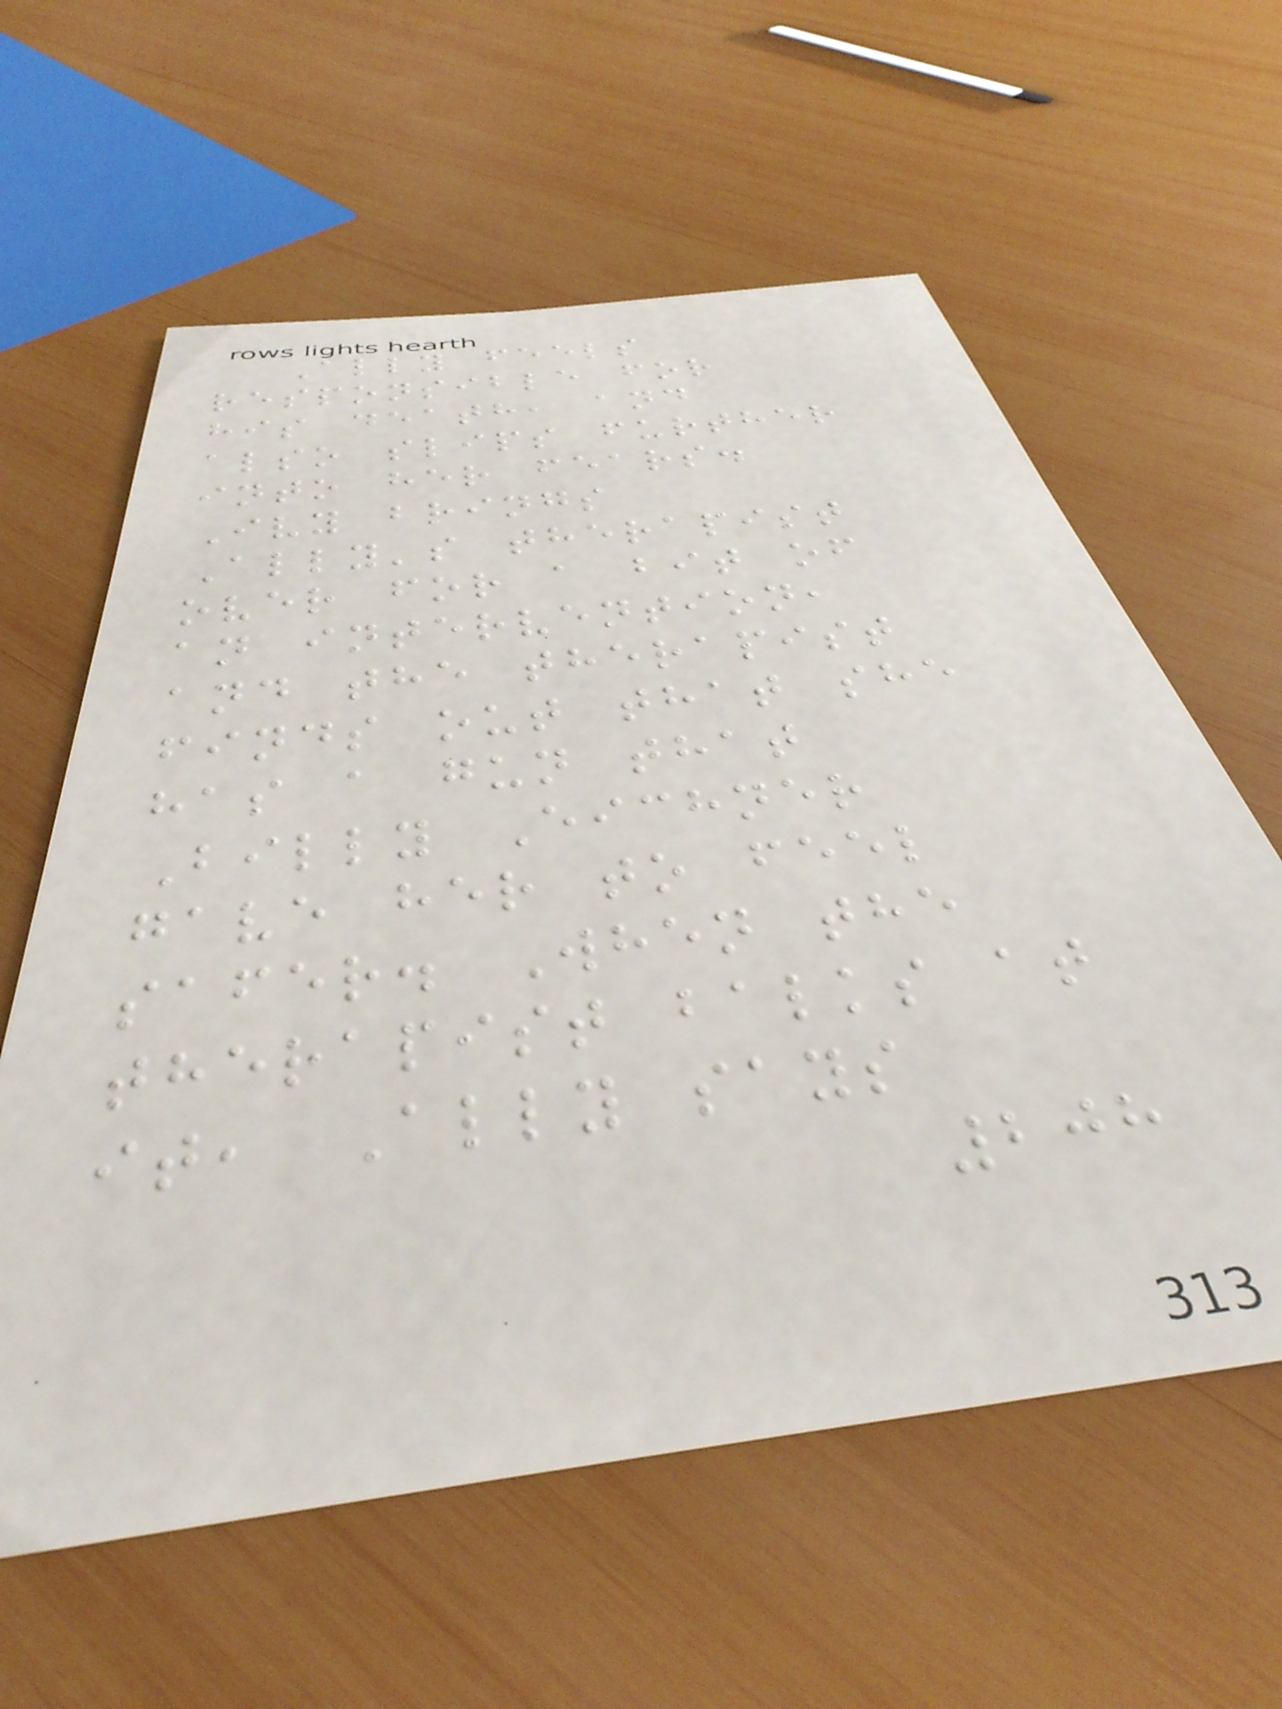Ally feels
responsible for
his death, and
also slips further
into her fears.
Ivy brings
Ally's therapist
over for a bit of
an intervention,
and the therapist
finds out that she
has a gun that
Billy Eichner
gave her to feel
safer. When the
therapist balks at
it, Ally says
208
